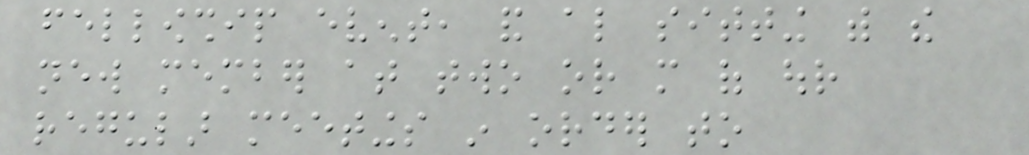fellowship event, and also sitting with the
new member at two or more of our
regular meetings in order to
